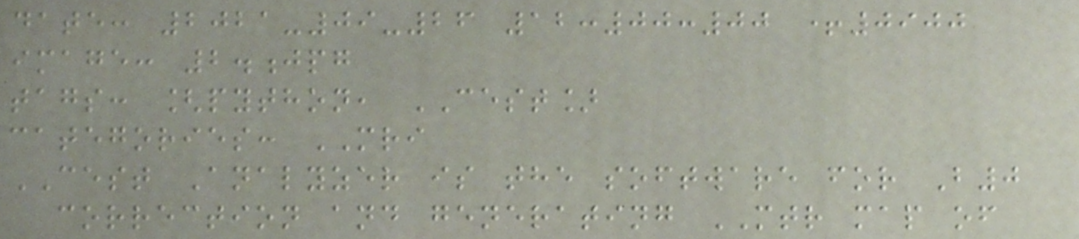date: 2021-09-26 12:00:00 +0900
image: 2.jpg
tags: [python, CEST]
categories: MRI
CEST Analyzer is the software for B0
correction and generating MTR map of
